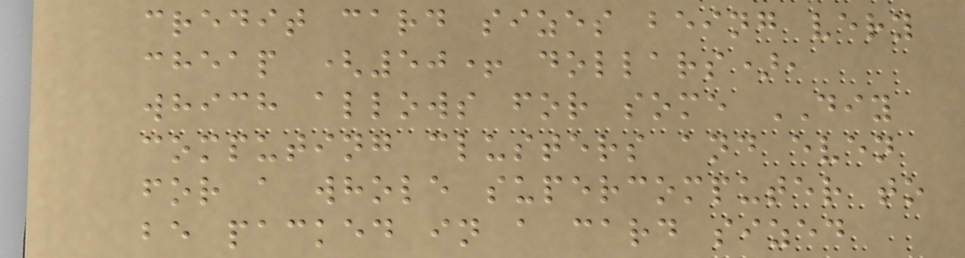credit card sizes being very
cheap (50+ dollars),
which allows for some DIY
computing clusters and even
for a whole supercomputer to
be packed in a card sized
